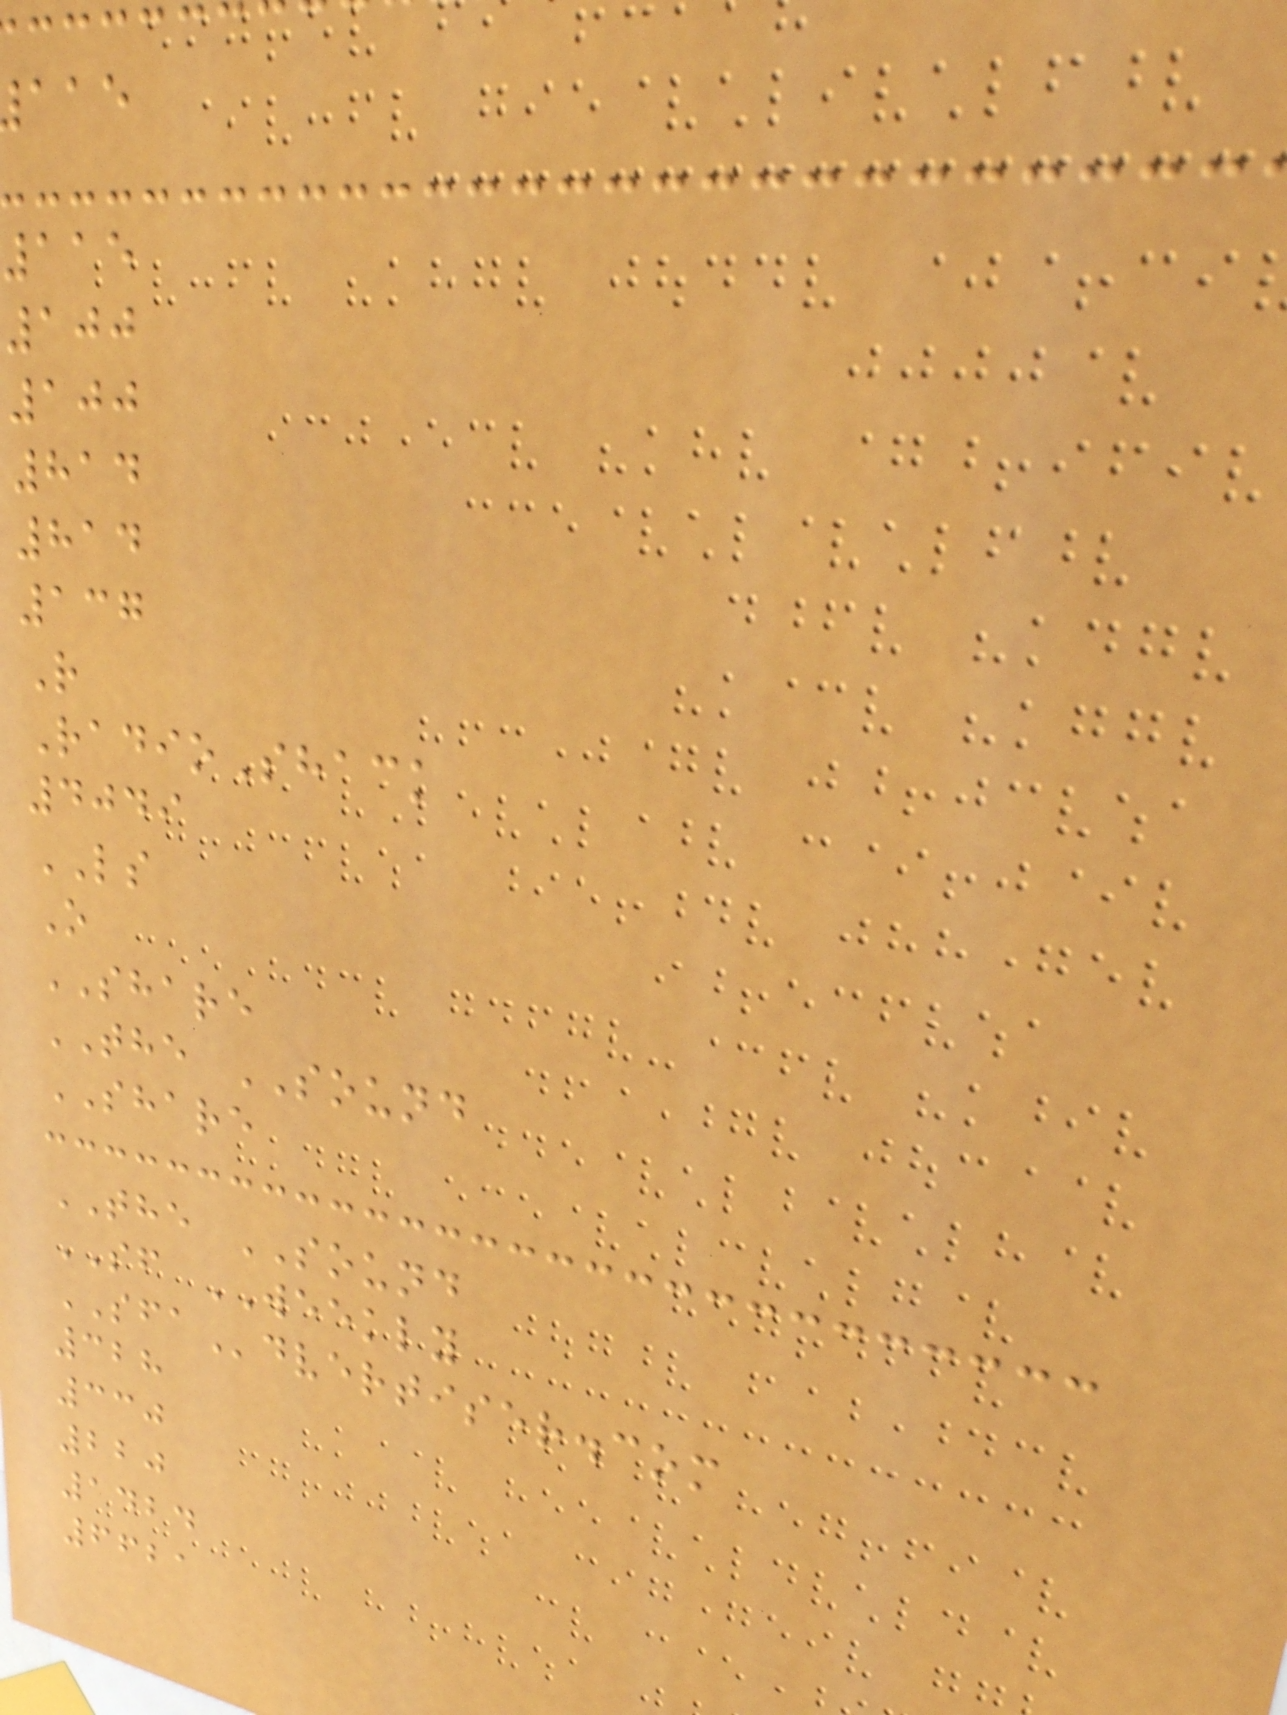115
100
100
814
814
137
R
RadioShack
4049
LS
O
SHARE
THE SOUND
SHARE
THE SOUND
SF WEEKLY
SFAdvertiser.com
328
330
220
1424
6621
